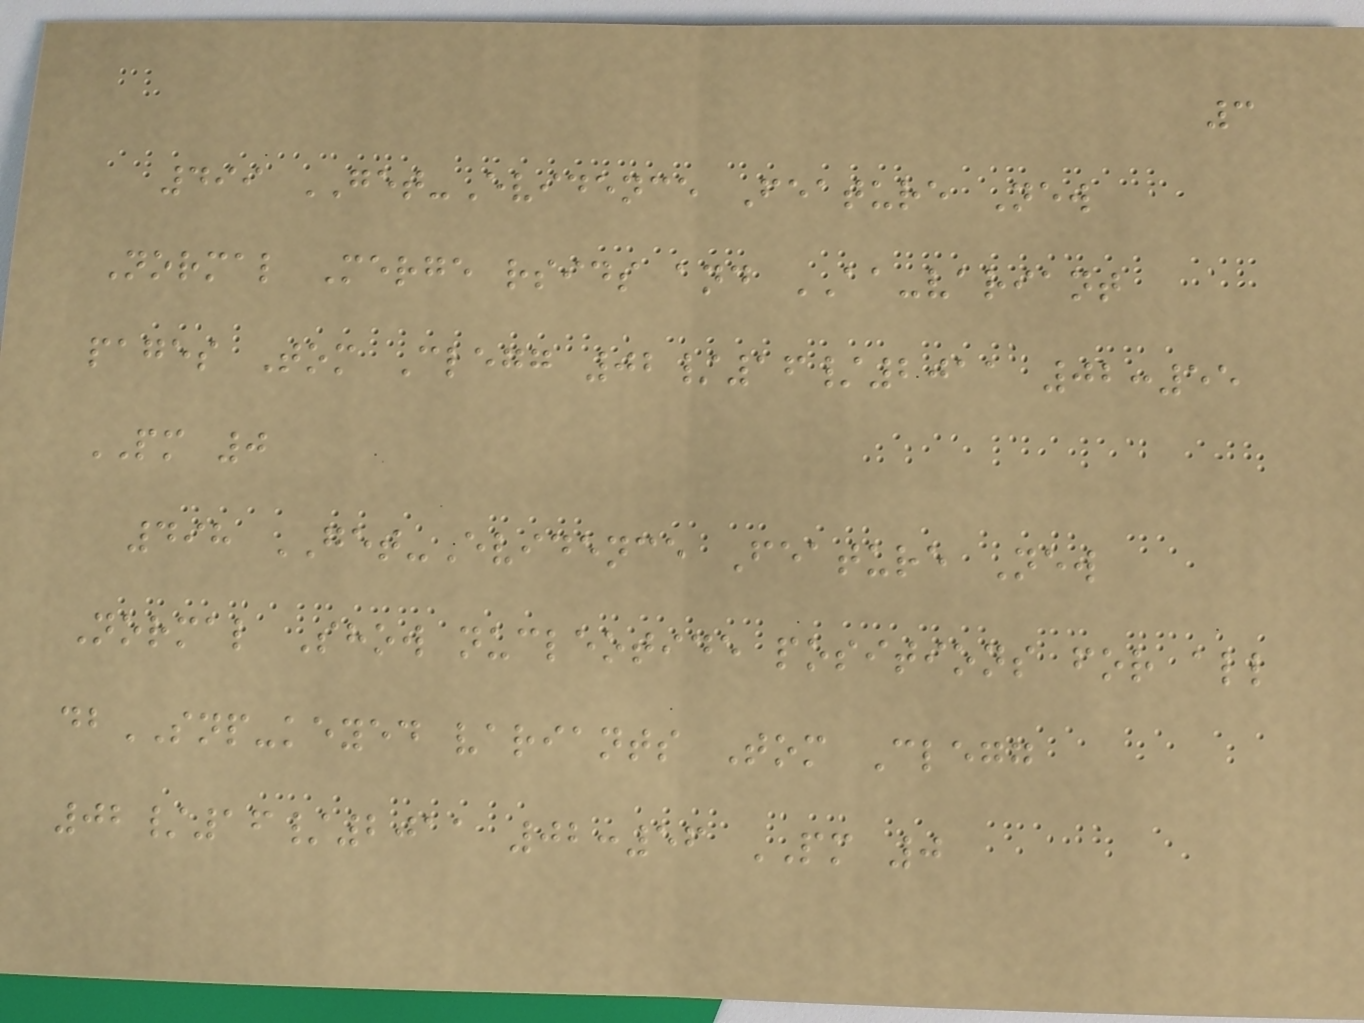3
499 GET-Evidence Feature New
Normal Merge rsids and AA-variant
pages Tom Clegg 02/16/2011 02:55
PM 0
498 GET-Evidence Feature New
Normal Show nucleotide positions for all
dbSNP-keyed variants Tom Clegg
02/16/2011 02:56 PM 0
